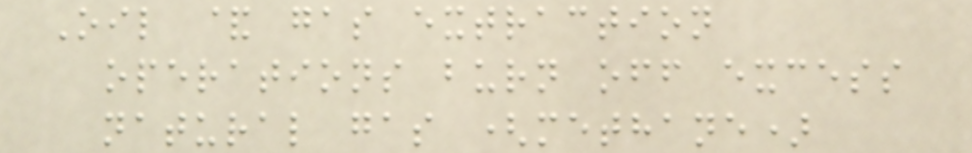Oil & gas extraction
operations burn off excess
natural gas (methane)
